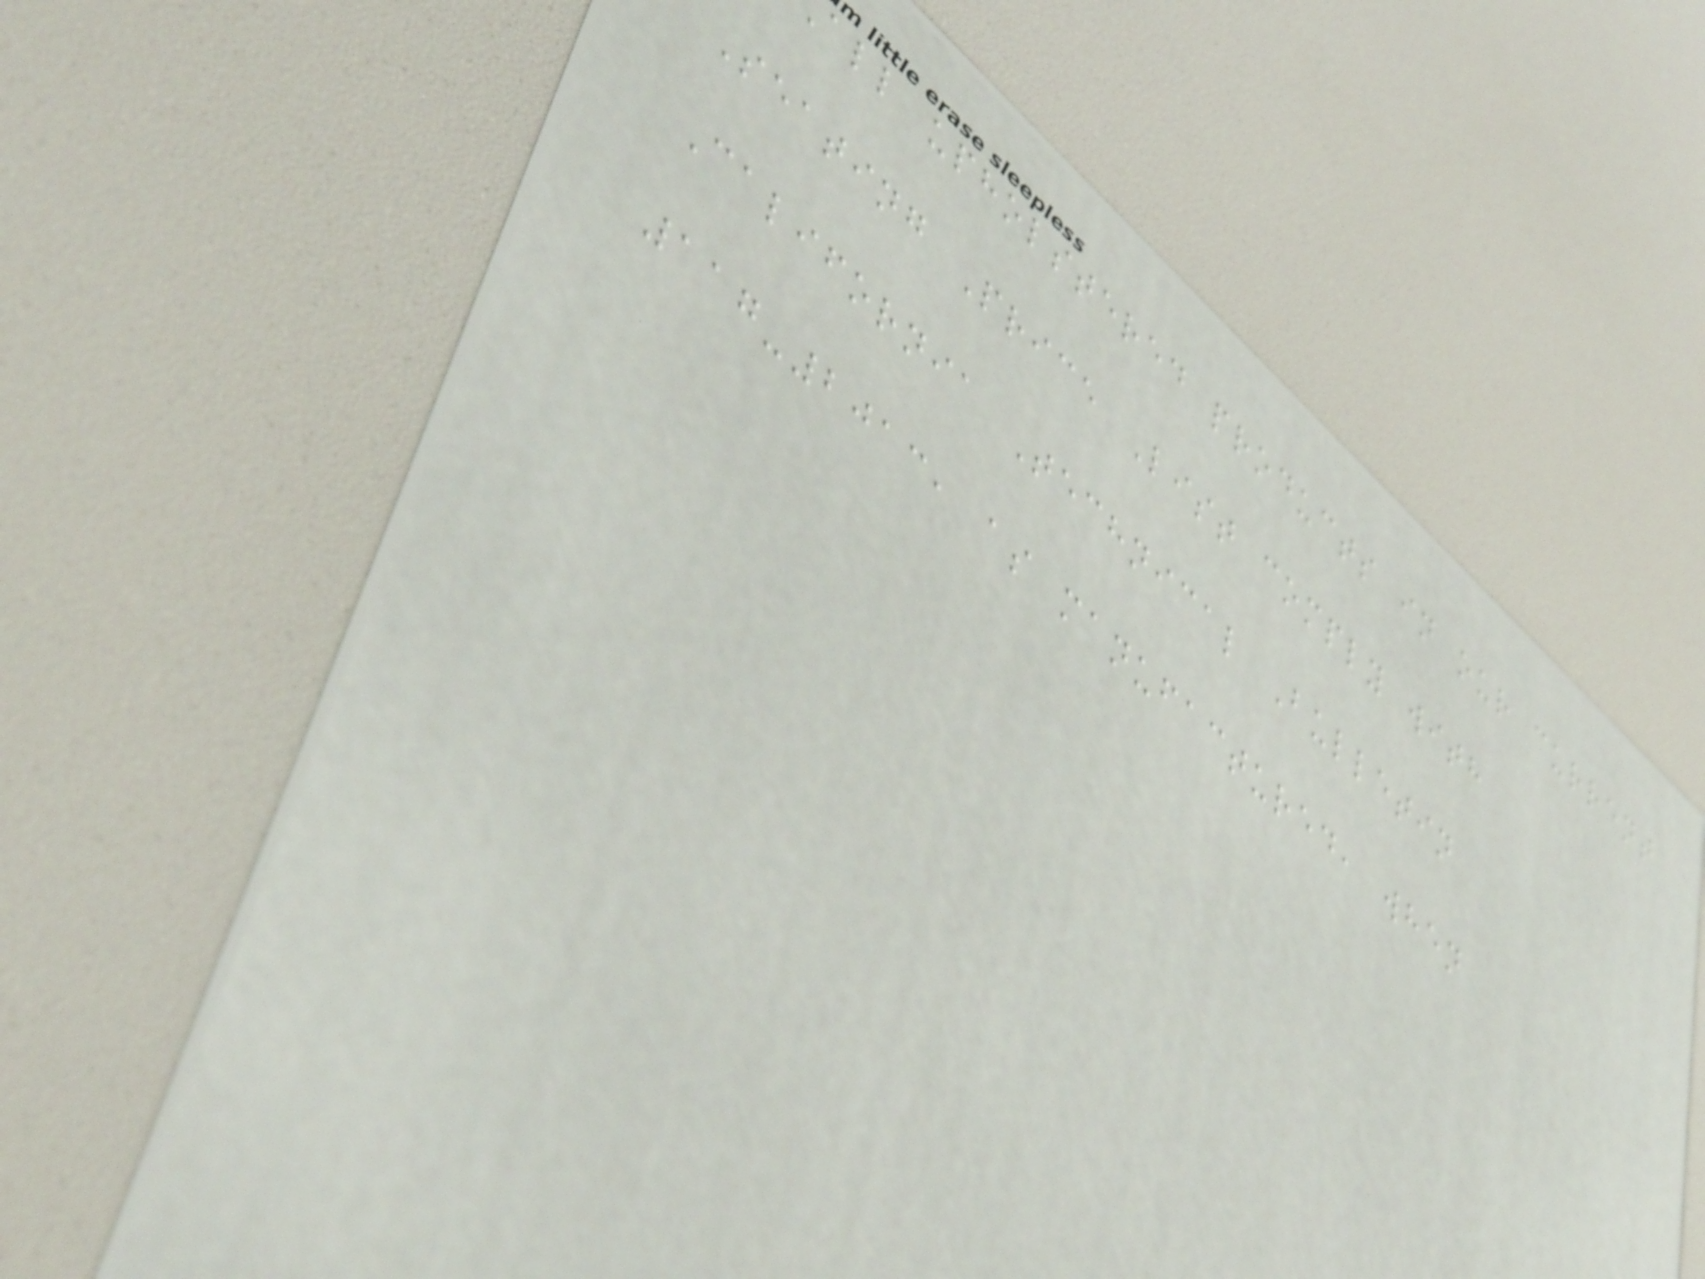all upholstered products in our current
Seating Price List comply with
California Technical Bulletin
117-2013, as manufactured, when
